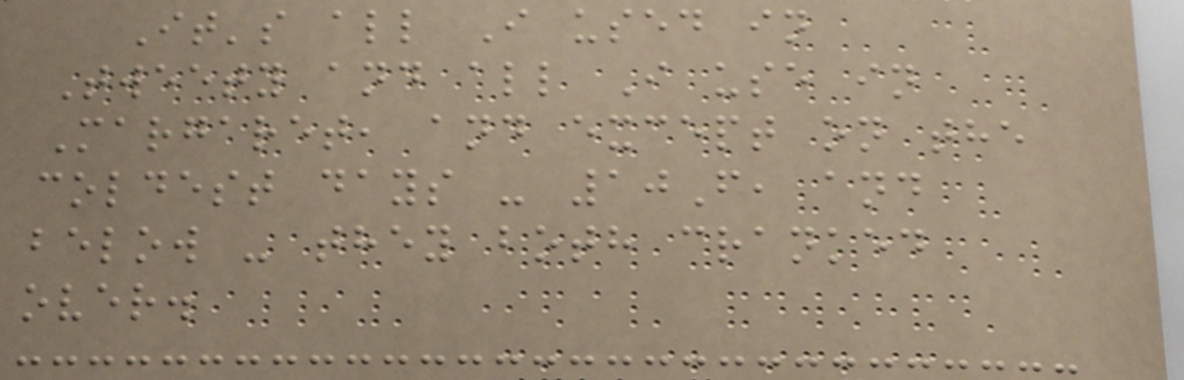It's all I used in
Tweety and all I use in
Margaret, and except on the
coldest days - 10F, and
below - they both cranked
over.
